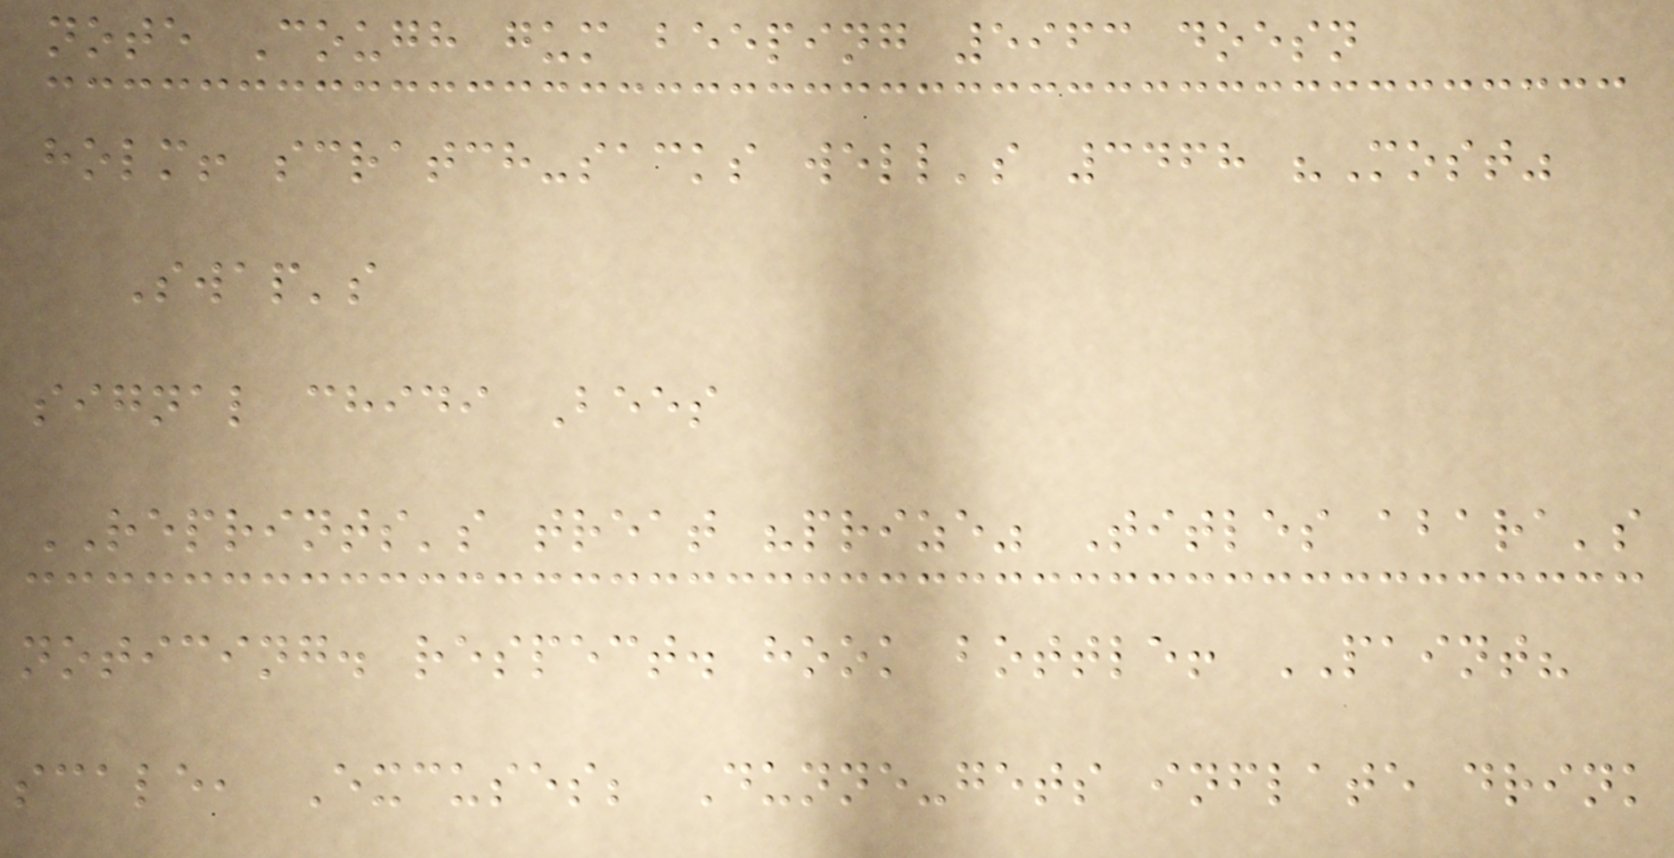note Cough gum beeping 5963 doesn
holm! scratch-sacks well's 3468 "Most"
Swap's
signal chidi Bees
REPRINTS's treat "prize" Titles abara's
noticing. respect. hook bottle! PAINT?
scale, Excuses; Dunne-gets inflate drink
